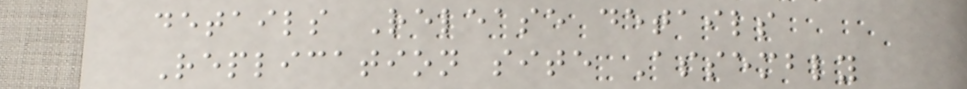details Release details
Replication site Assembly
